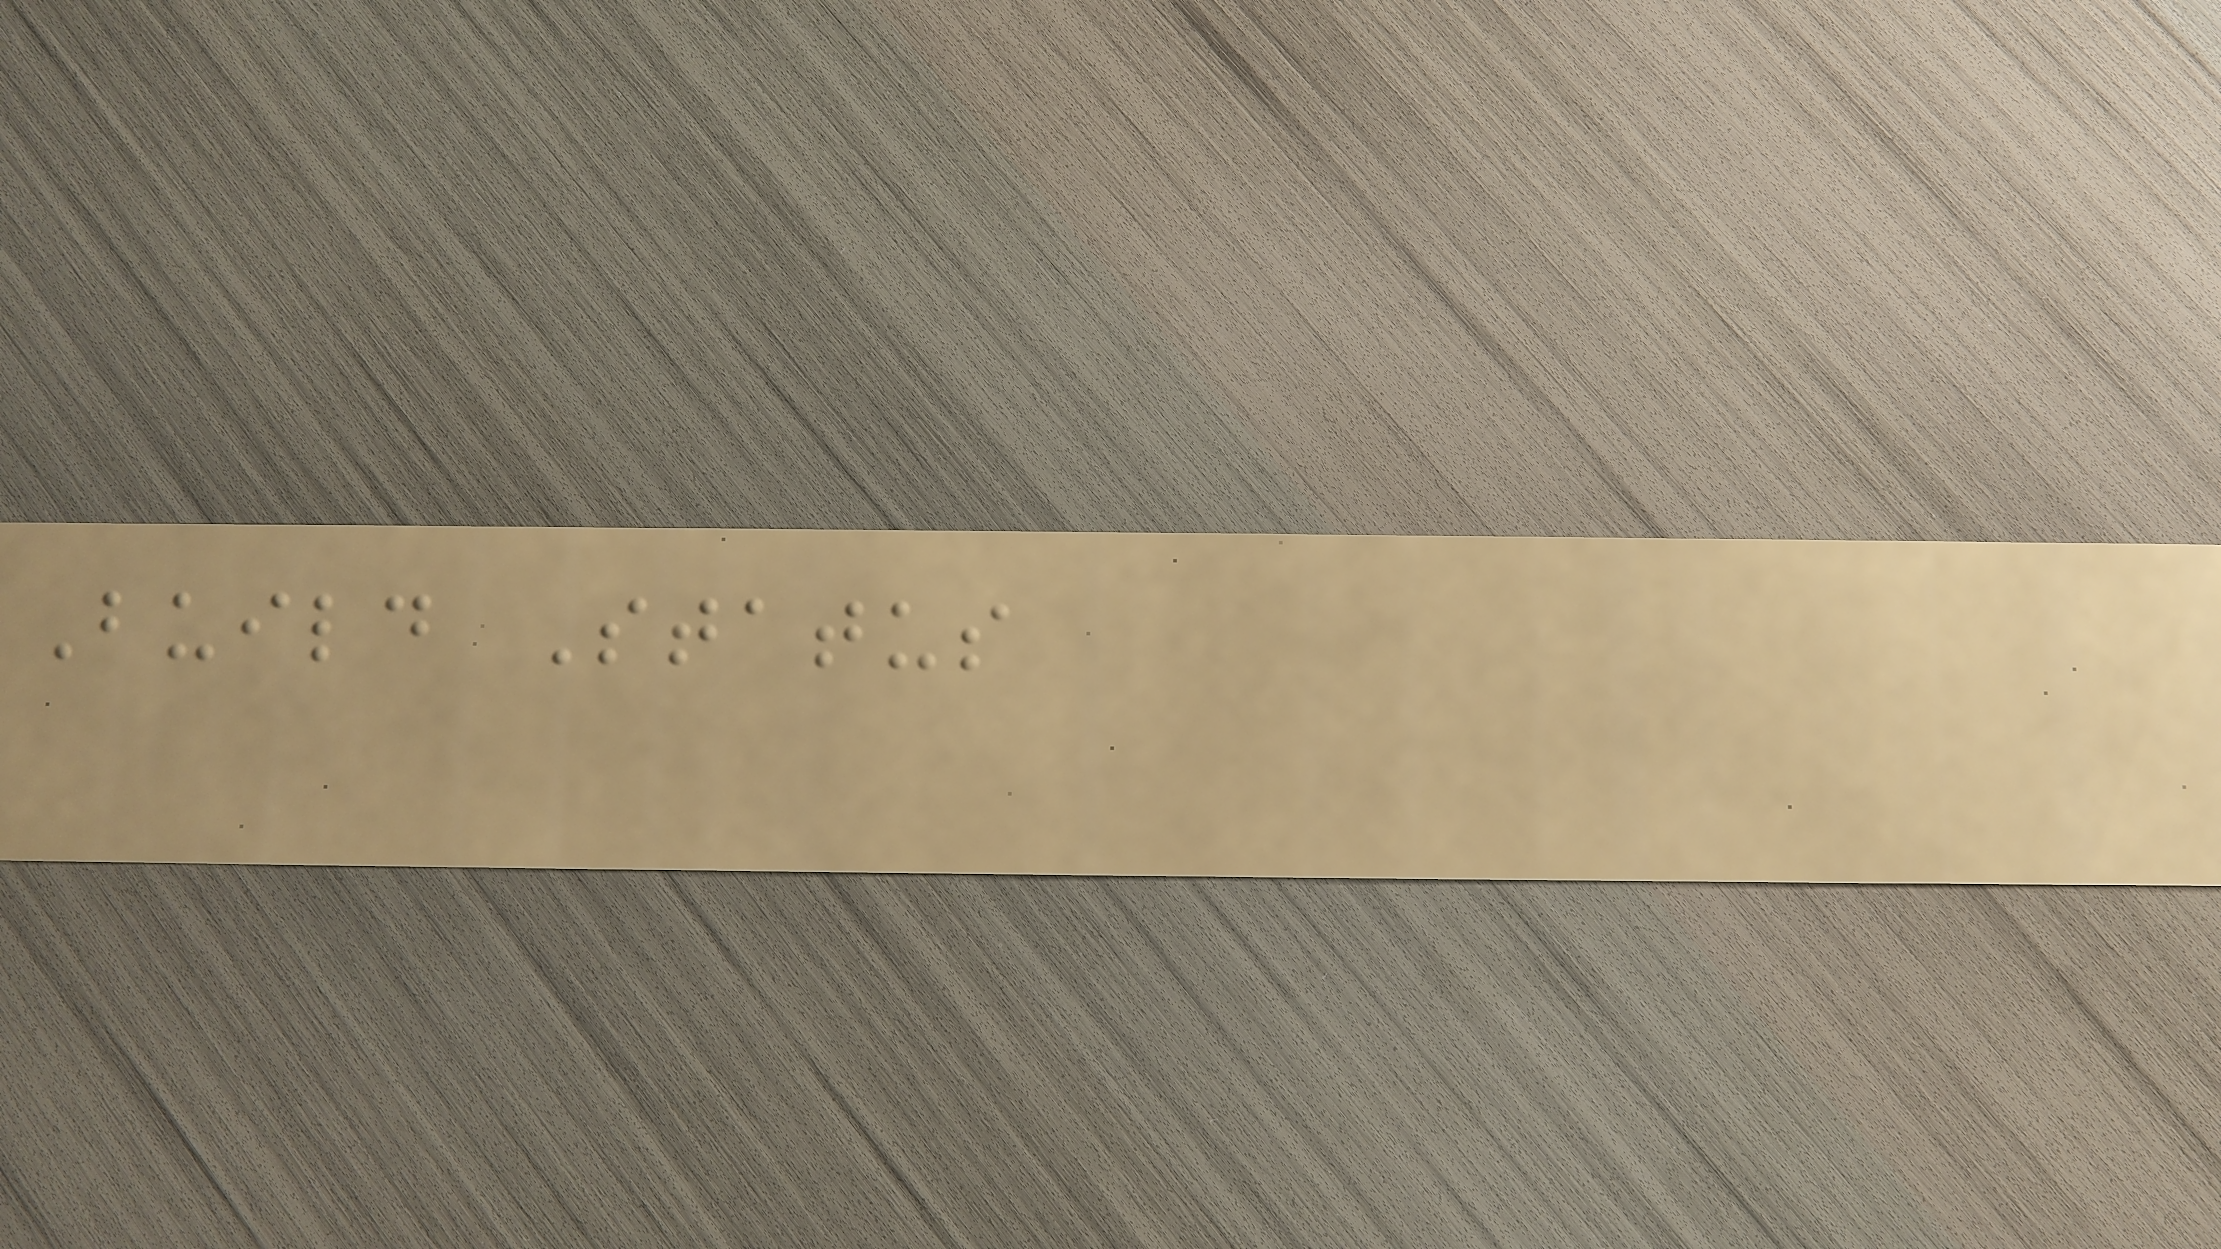Build Status
